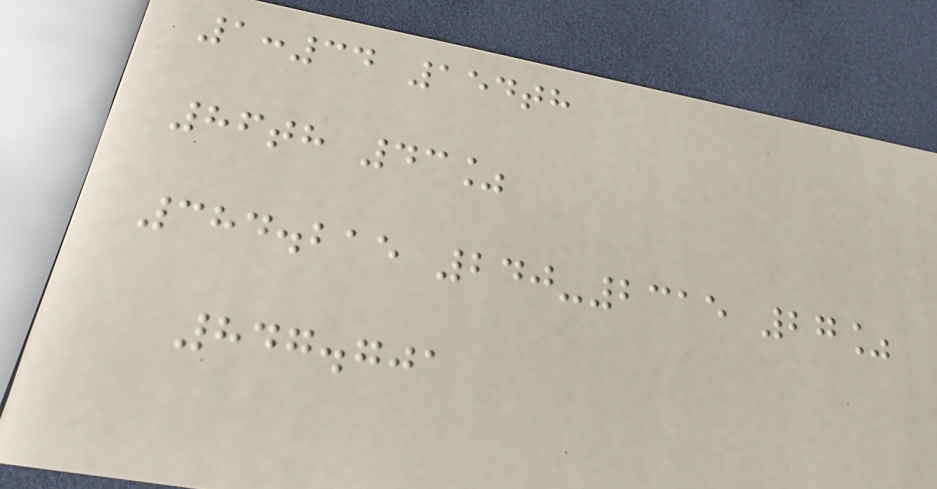1:34 154th
86th 43%
384.215 240-2315 27%
847.701
